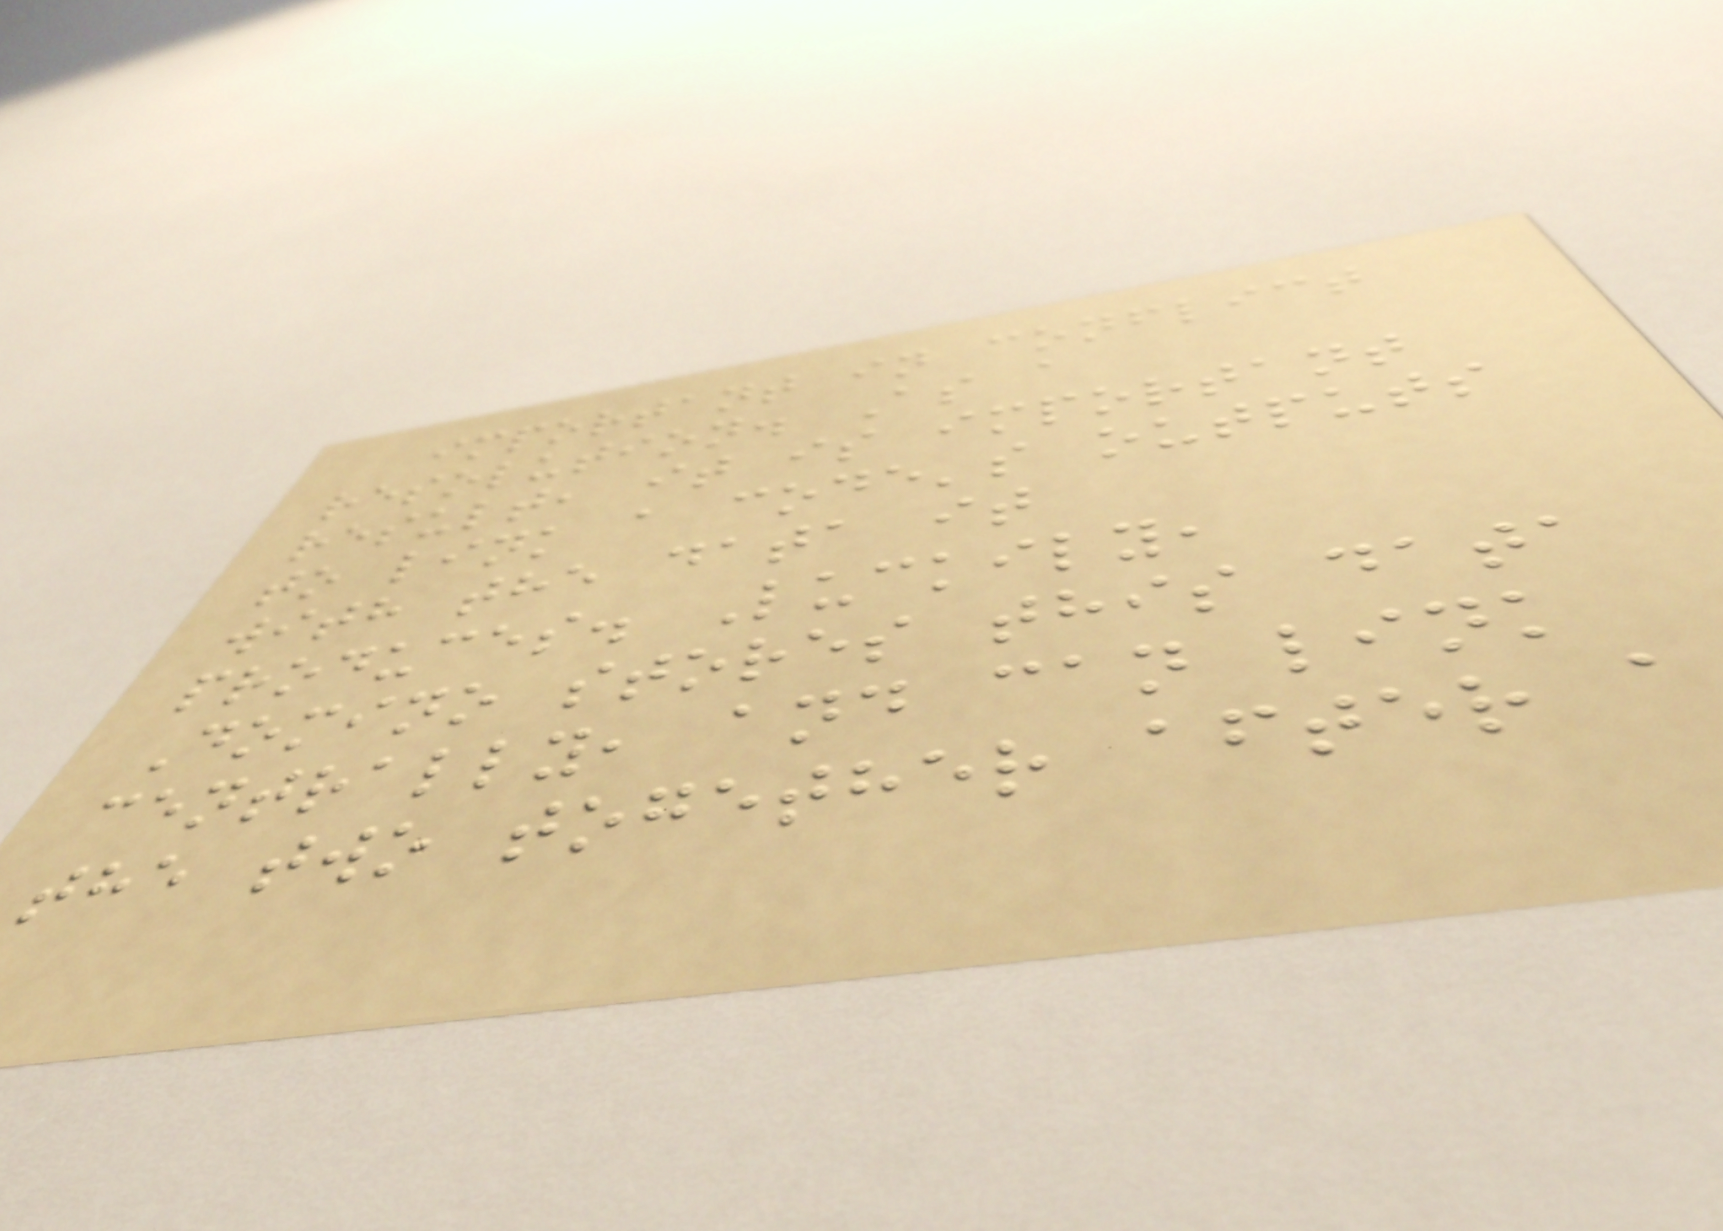important in conflict
resolution. As a
result, it is important
to link a code's outputs
with the data it
produces. Luckily,
Domino stores this data
centrally, and can link
the two together after a
